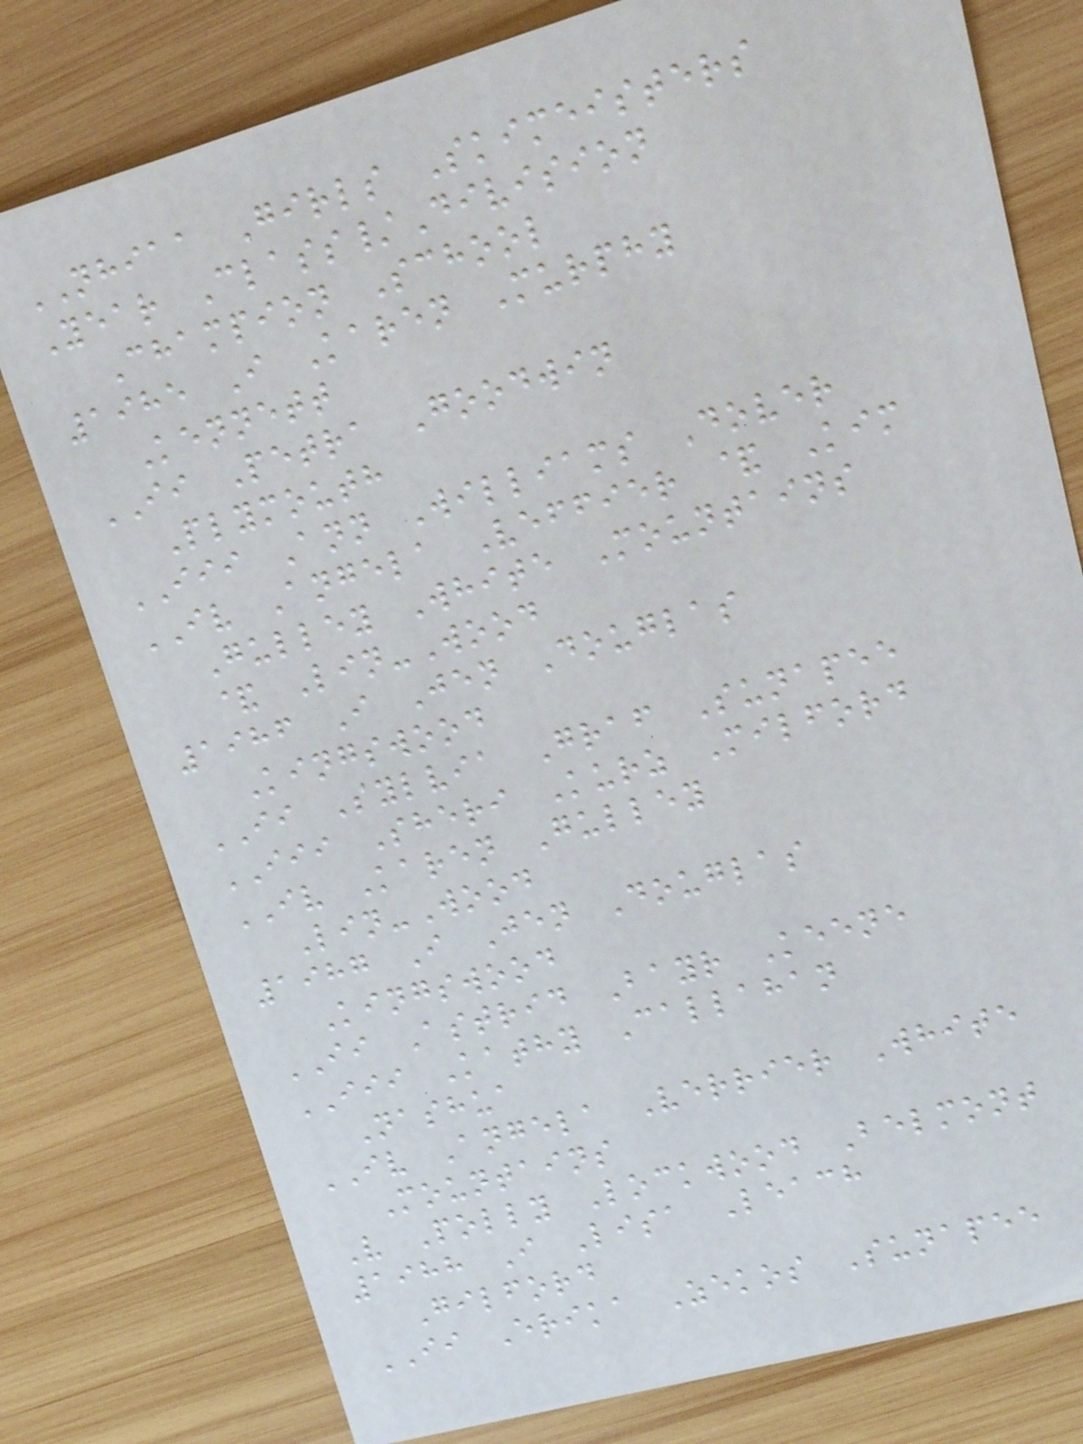NHIAA Girls Skimeisters
Year Class/Division
Champion School
1985 I Karen Murphy
Kennett
II Petra Goodwin
Plymouth
III Ann Williams Dover
IV Angela Veffier & Kim
Gulley White Mountains
& Lin-Wood
1986 I Jen Douglas
Kingswood
II Sylvia Graf Sunapee
III Sheri Kurz Milford
IV Karen Gulley
Lin-Wood
1987 I Jen Douglas
Kingswood
II Astrid Bayr Keene
III Kathy Callahan
Nashua
IV Angela Verrier White
Mountains
V Polly Lockwood Belmont
1988 I Lisa Leach
Gilford
II Erika Zekos Sunapee
